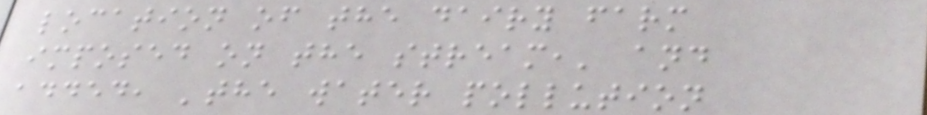location of the dairy farm
imposed on the stream,' and
added, 'the water pollution
